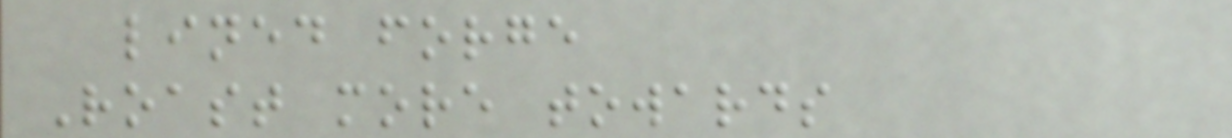lined forge
Roast more towards
